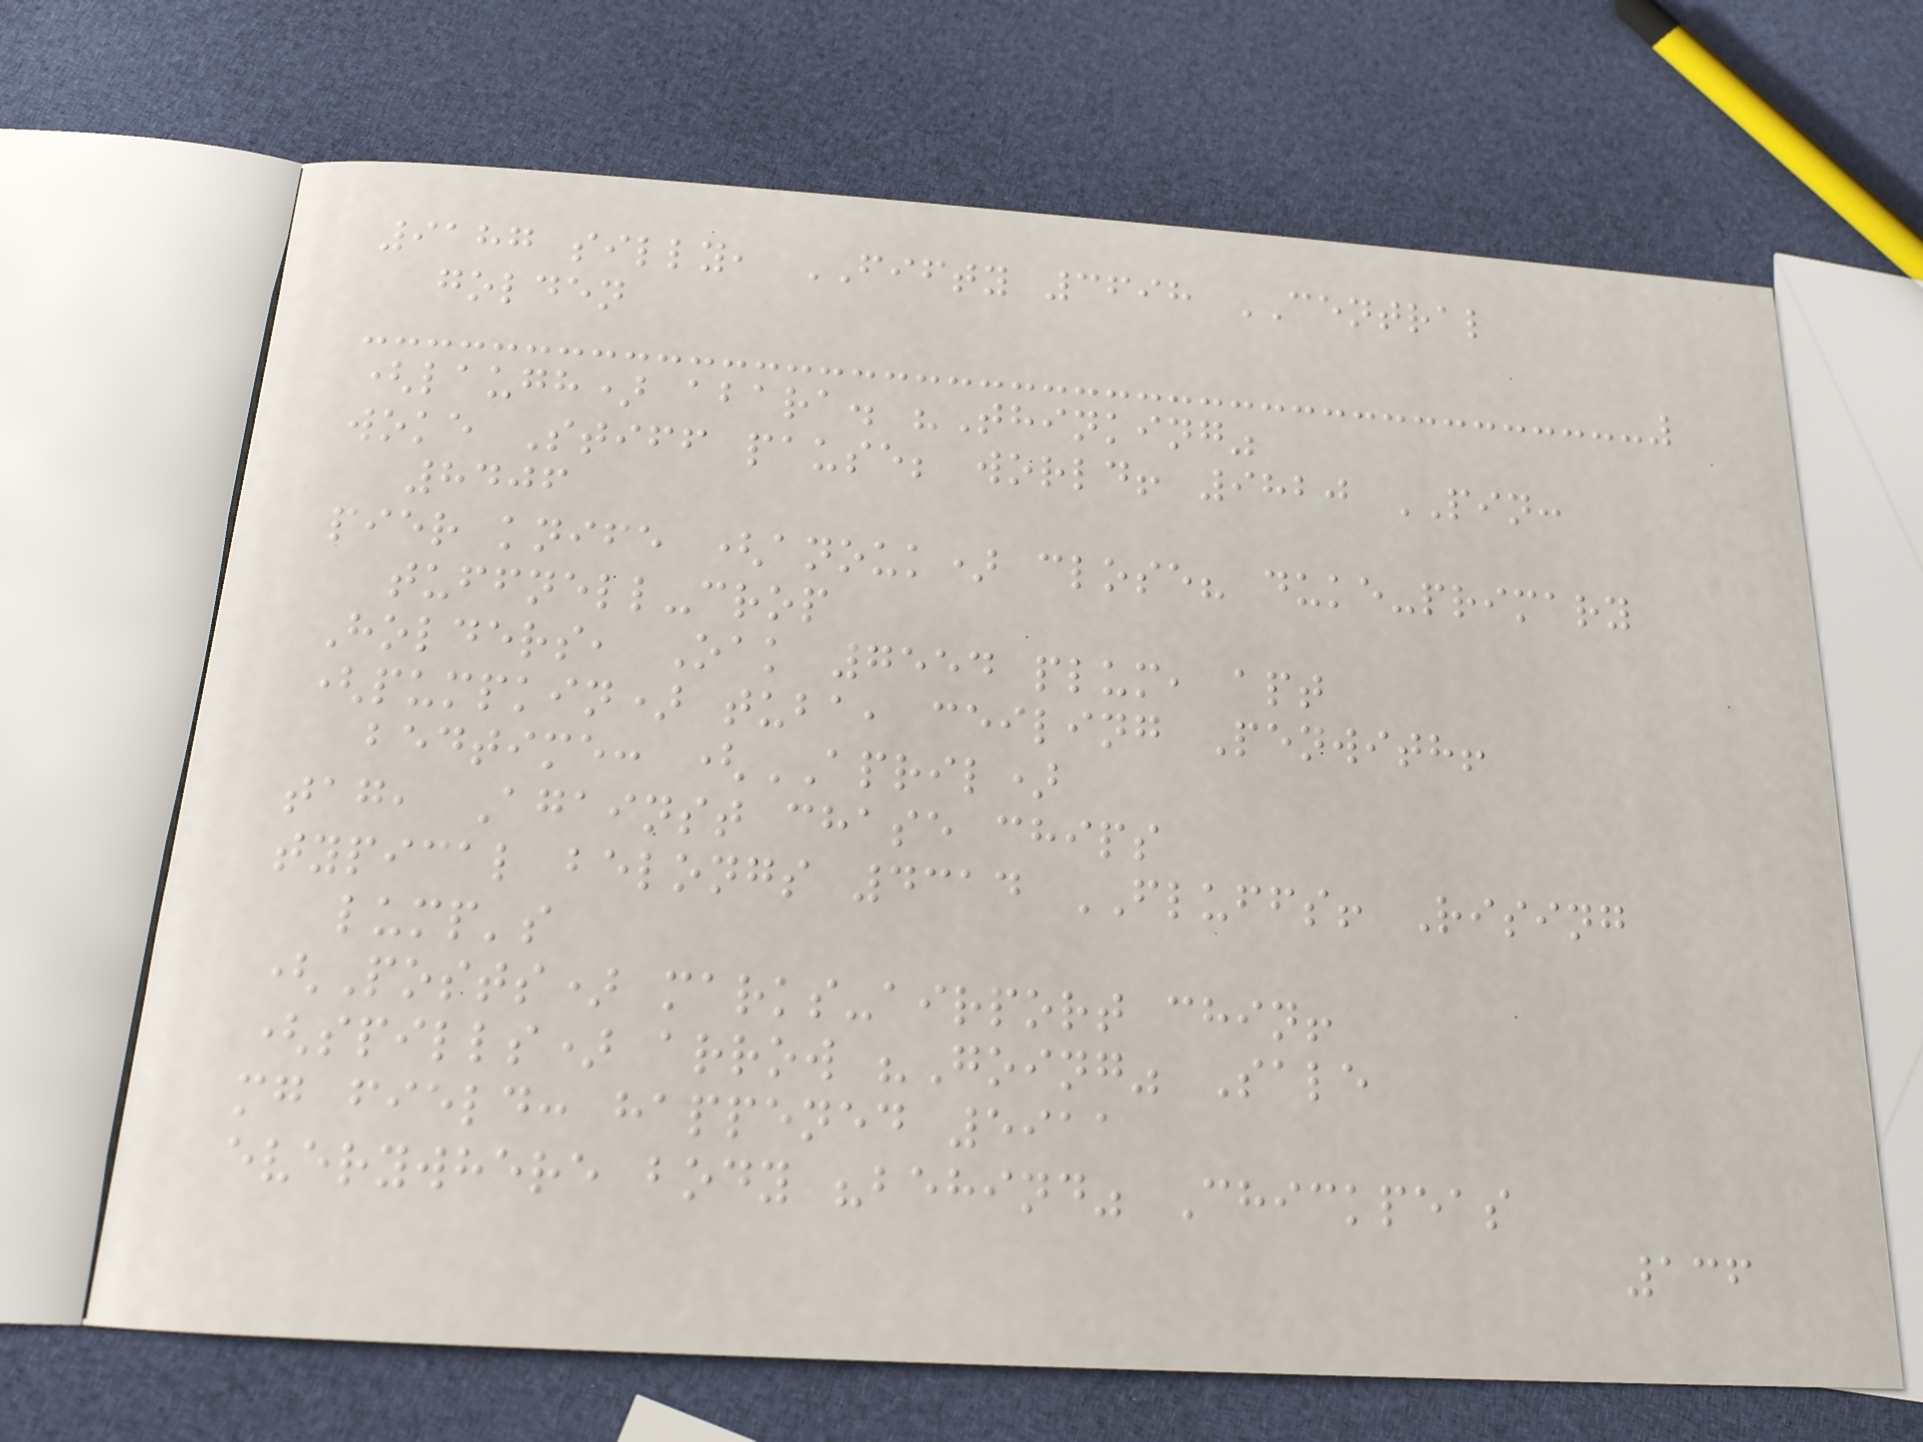9187 silly, FIFTY 3698 CENTRAL
golden
(laugh) abara. "Thinking"
woke Stiff pause; world! 9820 PIN:
8406
pier knife (anouk) close? duke-primary
tuffnell-crop
Holders, Oak 7554 plum, apt
(pumpkin) tuba, ceiling Penwith!
bedtime: (APRIL)
tag, Against chase chips
typical belongs 4314 FLUFFS! Rising
lump's
(Posts) marks-airport chin!
(spills) arrow "Going" Sale
mg field: happened 5911
everywhere body "behind" Chickpeas
136
